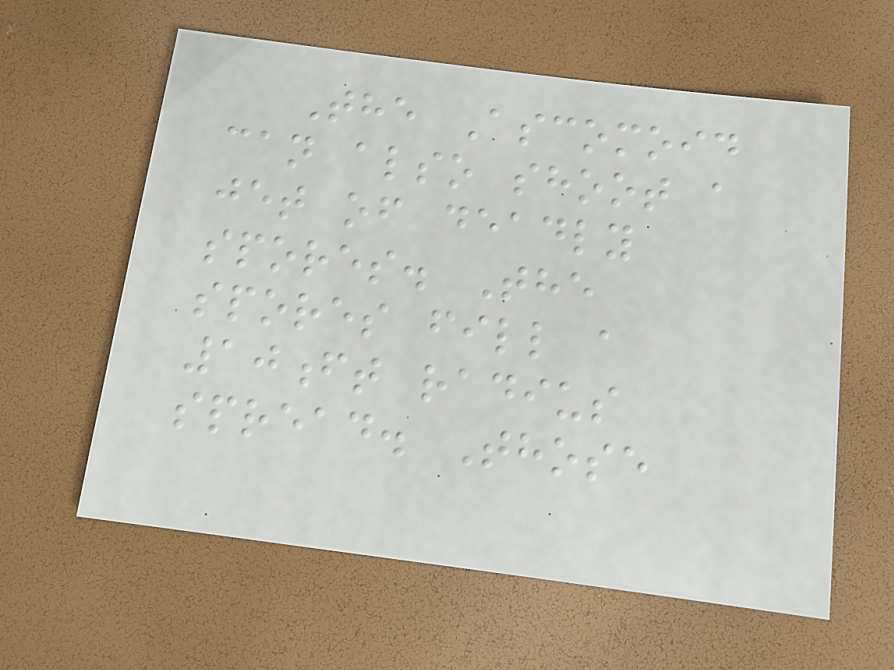The Ascomoid
can also shoot a
jet of deadly
spores. The
spores fill a
10ft radius
spread. Those
